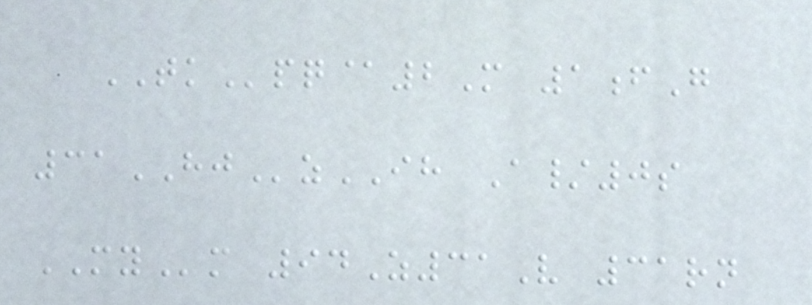TKpq@2M 1fG
31HJzIH A/0s
MYm 94Z31V 31rn
